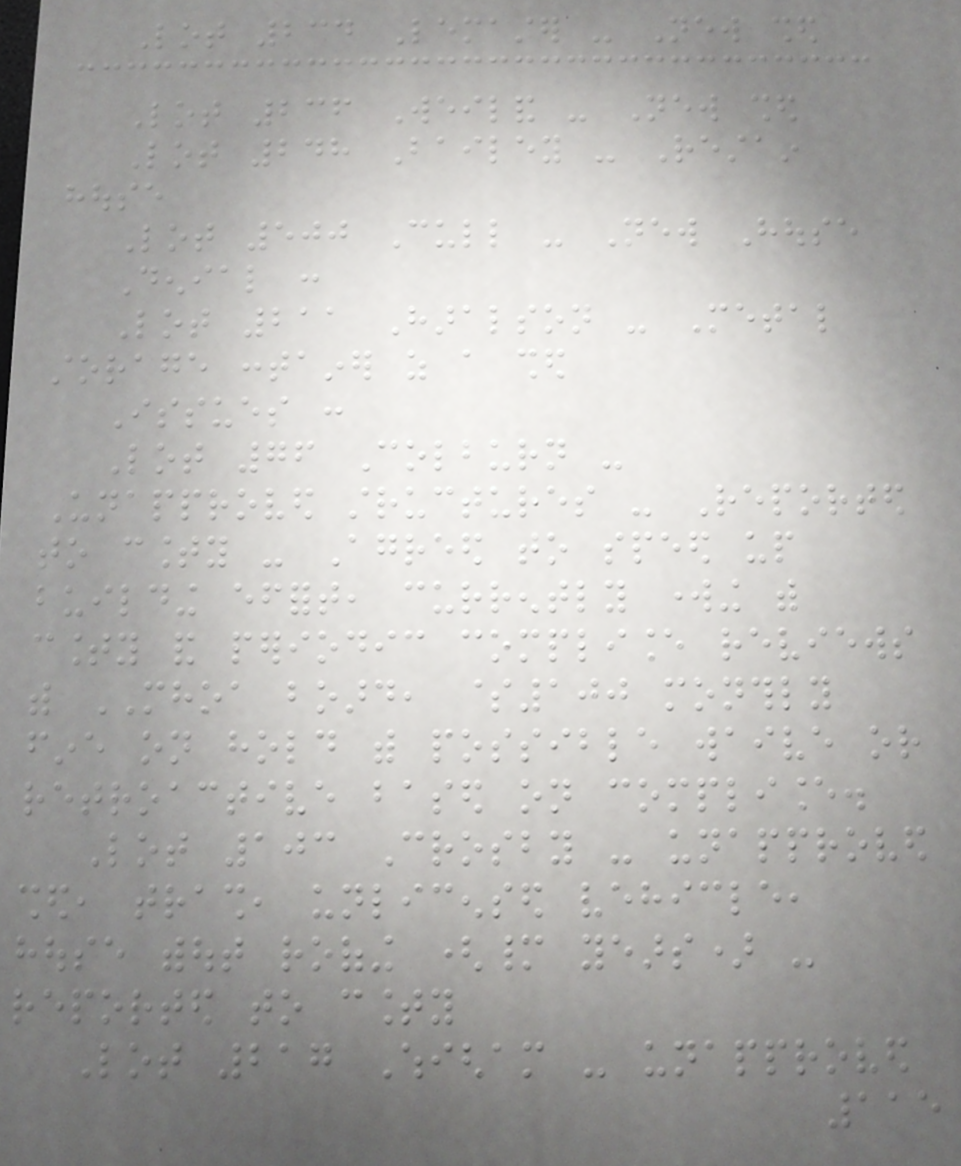Lot 234 Lemaster - New shed
Lot 236 Weiland - New shed
Lot 248 Bailey - Restain
house
Lot 500 Cull - New House
Denial :
Lot 211 Haralson - Metal
storage container as a shed
Issues :
Lot 76 Colburn -
Unapproved structures - Reported
to county - Agreed to speed up
building effort, currently working with
county and periodic compliance reviews
with MHOA board, $100 monthly
fine on hold with possible waive or
retroactive based on compliance.
Lot 103 Crosby - unapproved
shed, trash, unlicensed vehicle,
house without roofing (many years) -
reported to county
Lot 217 Whigham - unapproved
115
